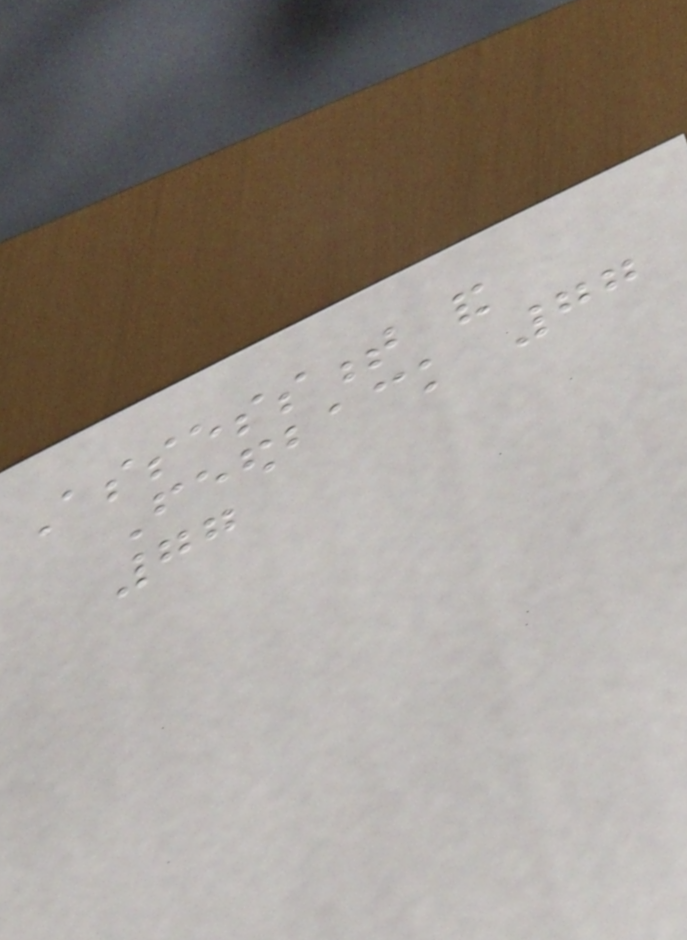Assessment and
Feedback 77
77
